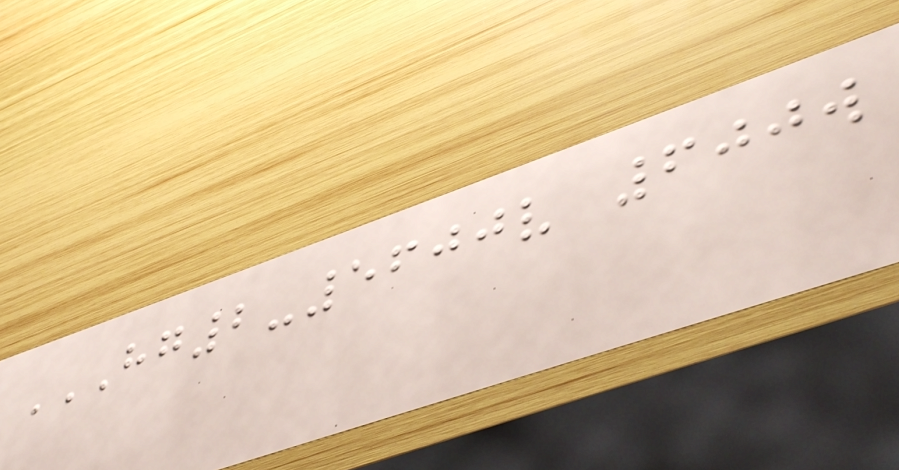HG2-5600V 600W
